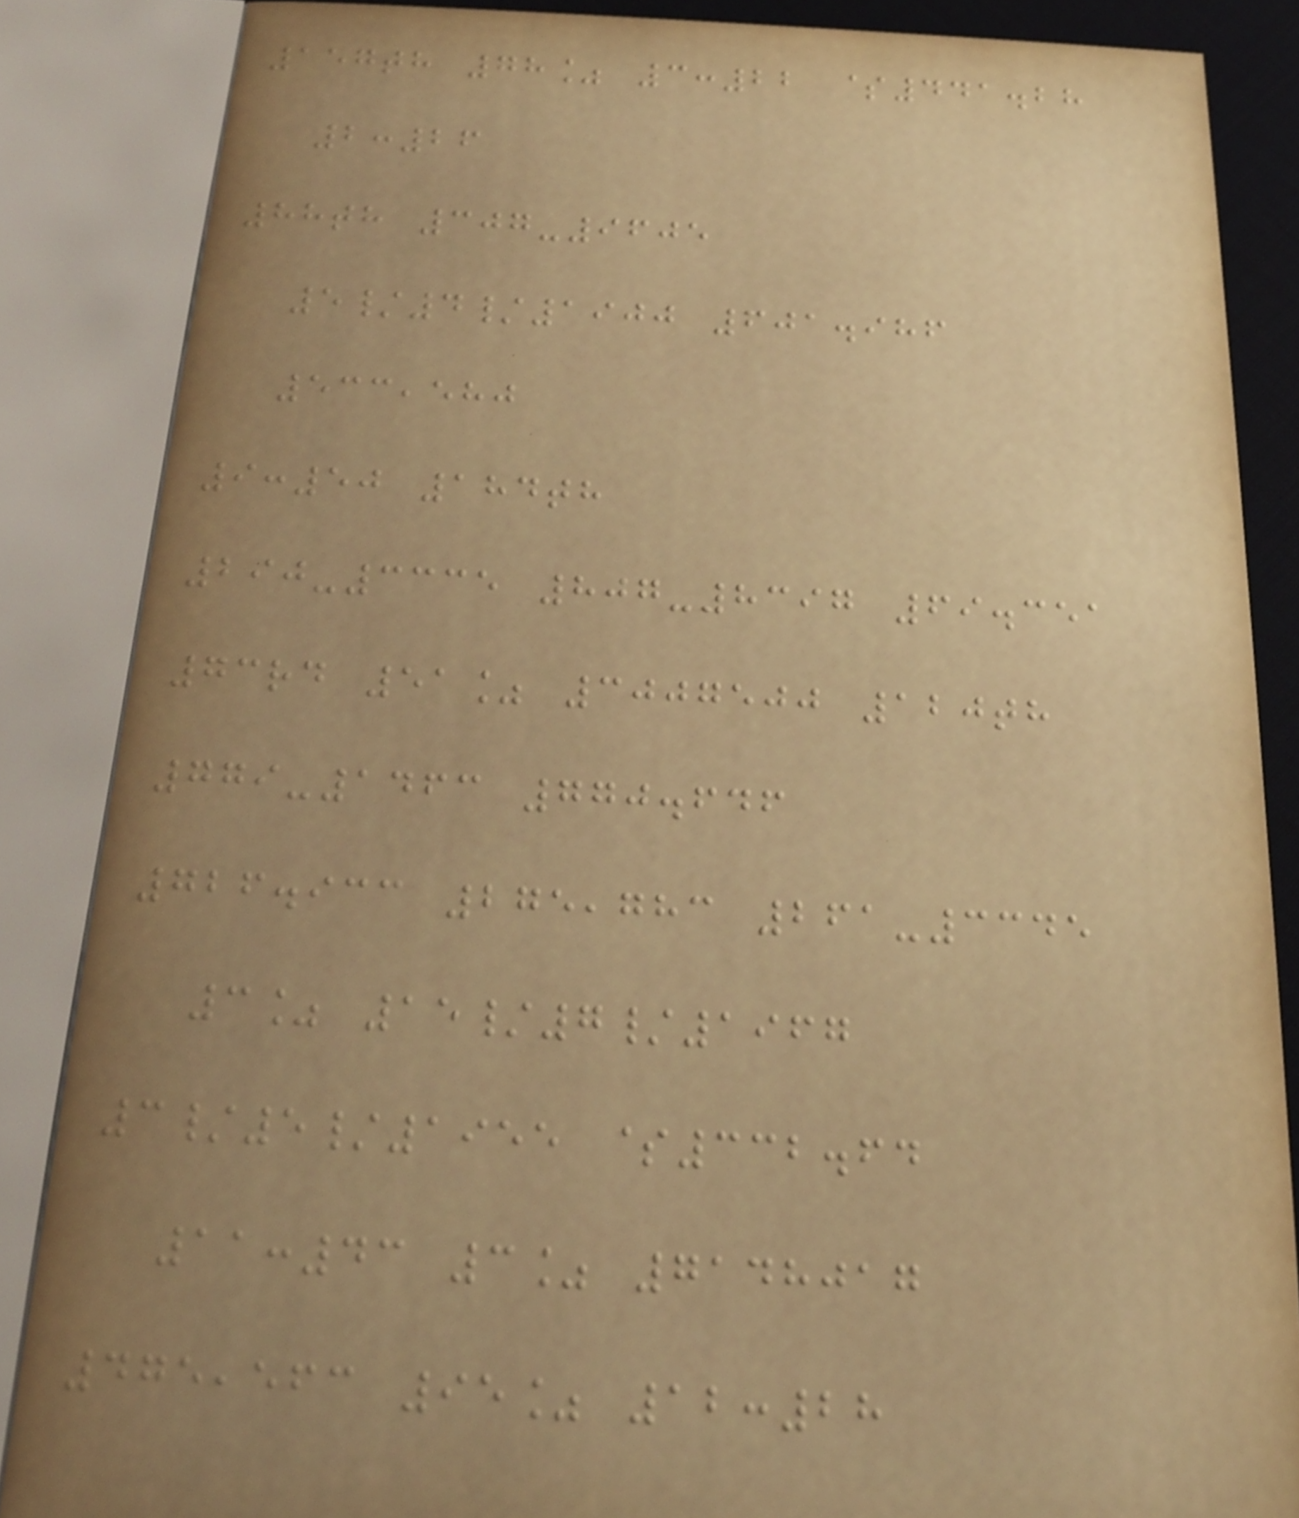157th 78% 3:22 $441.28
2:26
88th 307-9605
5/4/1900 601.986
533,580
9:50 184th
290-3335 807-8397 69.351
73rd 51% 3007500 120th
779-1463 770.646
726.933 275,783 261-3345
3% 15/7/1967
3/5/1955 $332.64
11:43 3% 7148017
475,563 95% 12:28
